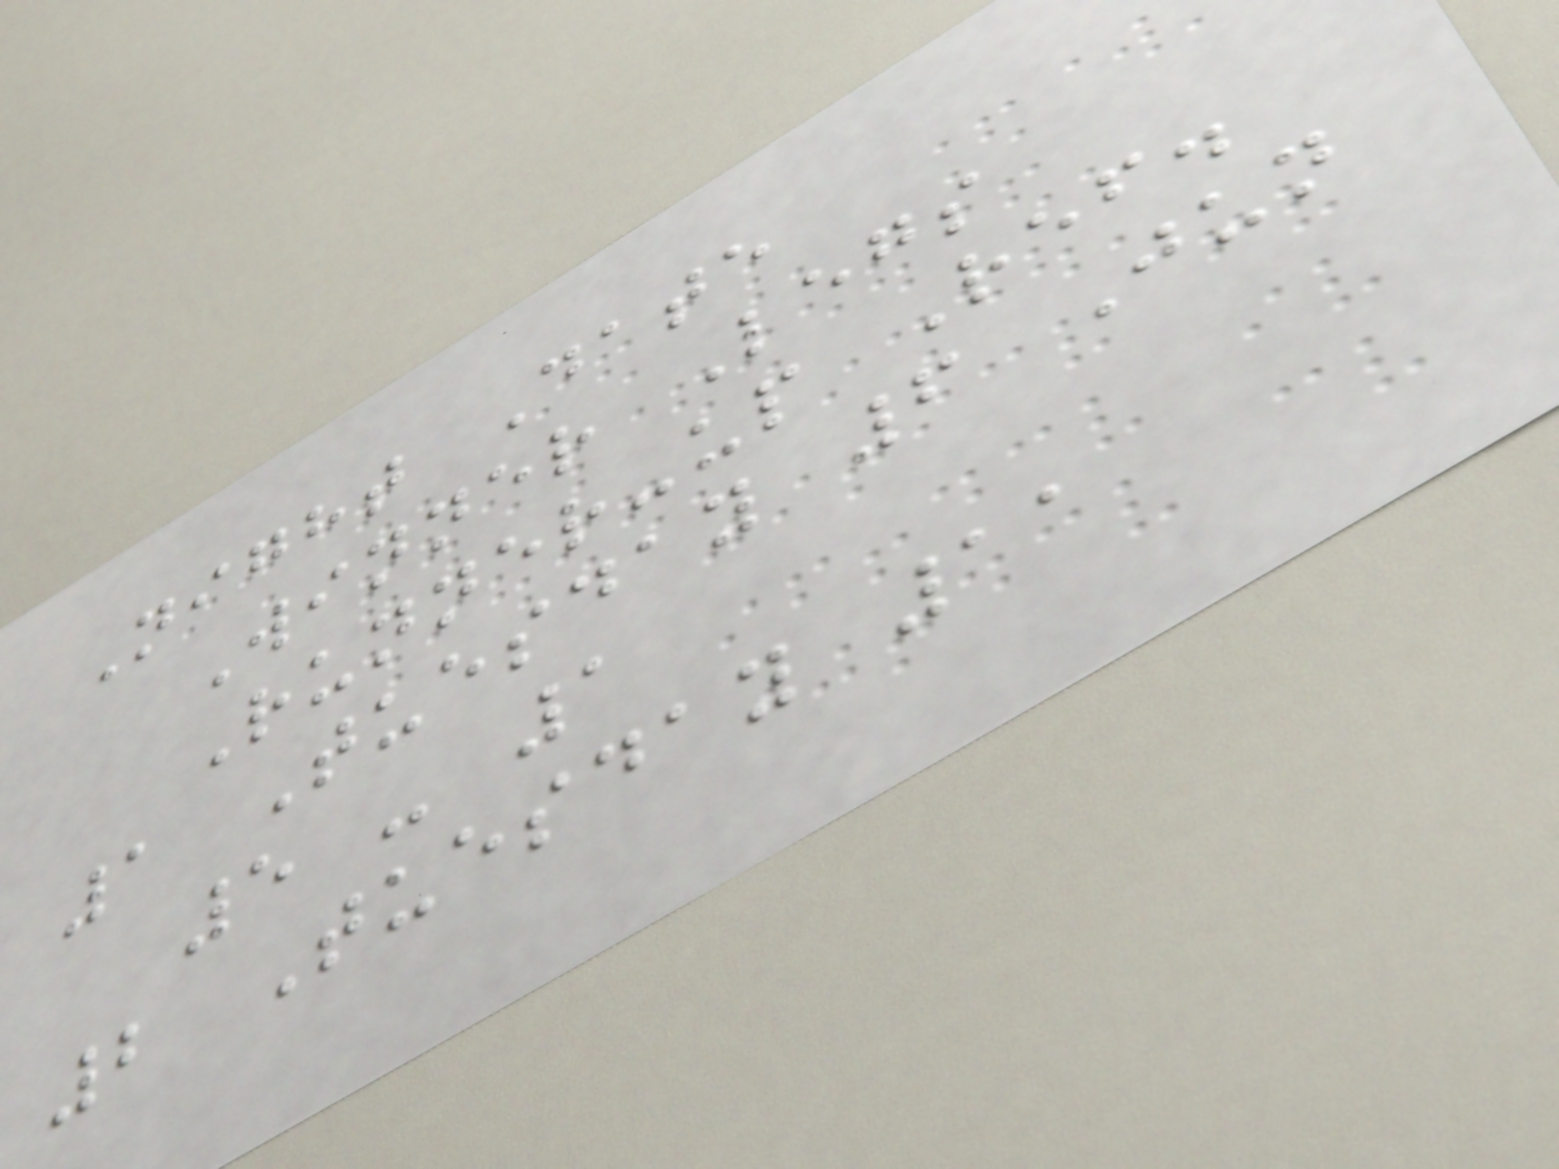Night Date
Winner Legs
Runner-up Ref.
1 Tuesday 6 Jun
5 - 1
2 Tuesday 11
